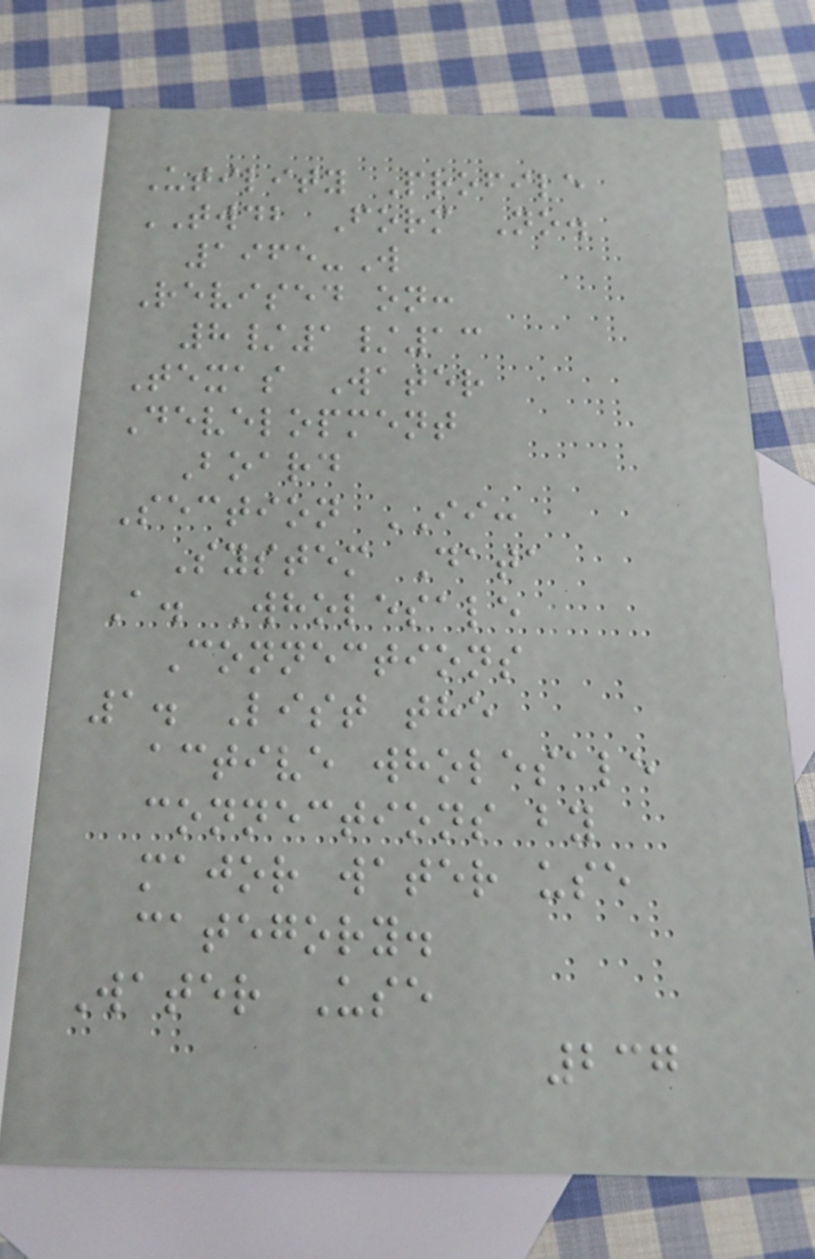Utility Profile
TWDB Form No.
1965-W
Revised on:
8/1/13
Texas Water
Development
Board
Section II:
System Data
A. Wholesale
Connections
1. List the
active wholesale
connections by
major water use
category.
Water Use
237
